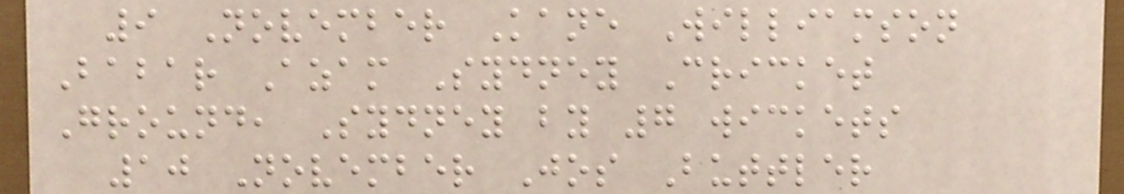9 November Kane Williamson
Babar Azam Sydney Cricket
Ground, Sydney by 7 wickets
10 November Jos Buttler
